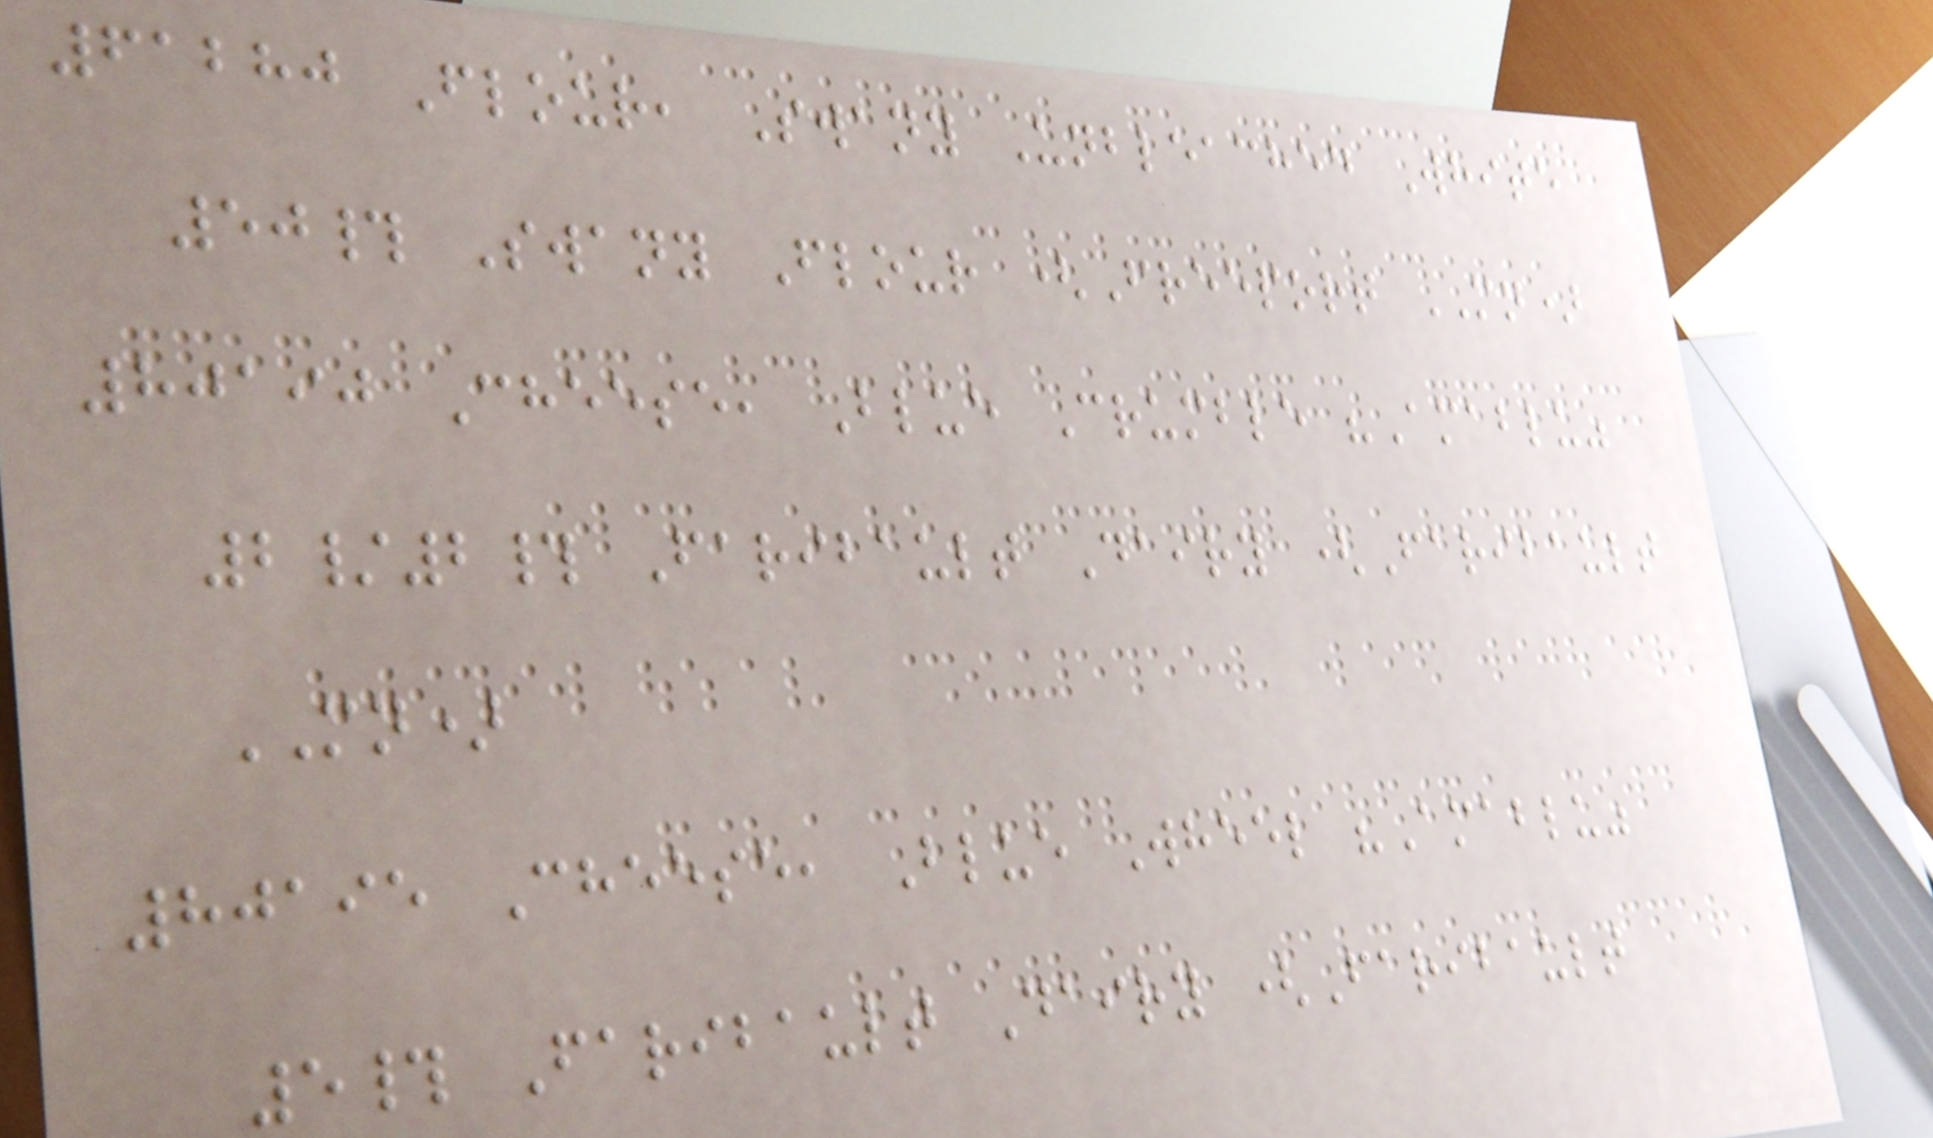61280 Flour, Swany Unbleached White
50# Swany Flour (Freeport MN)
80190 Cheese, Blue Crumble "Amablu"
2/2# Faribault Dairy (Faribault
MN)
80195 Cheese, Blue Wheel "Amablu"
5# Faribault Dairy (Faribault
